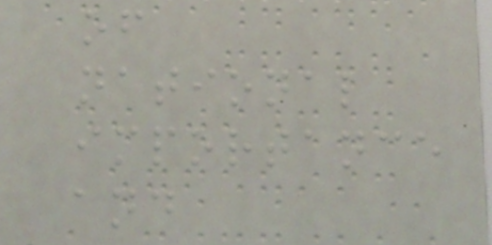of
national
importance
and
